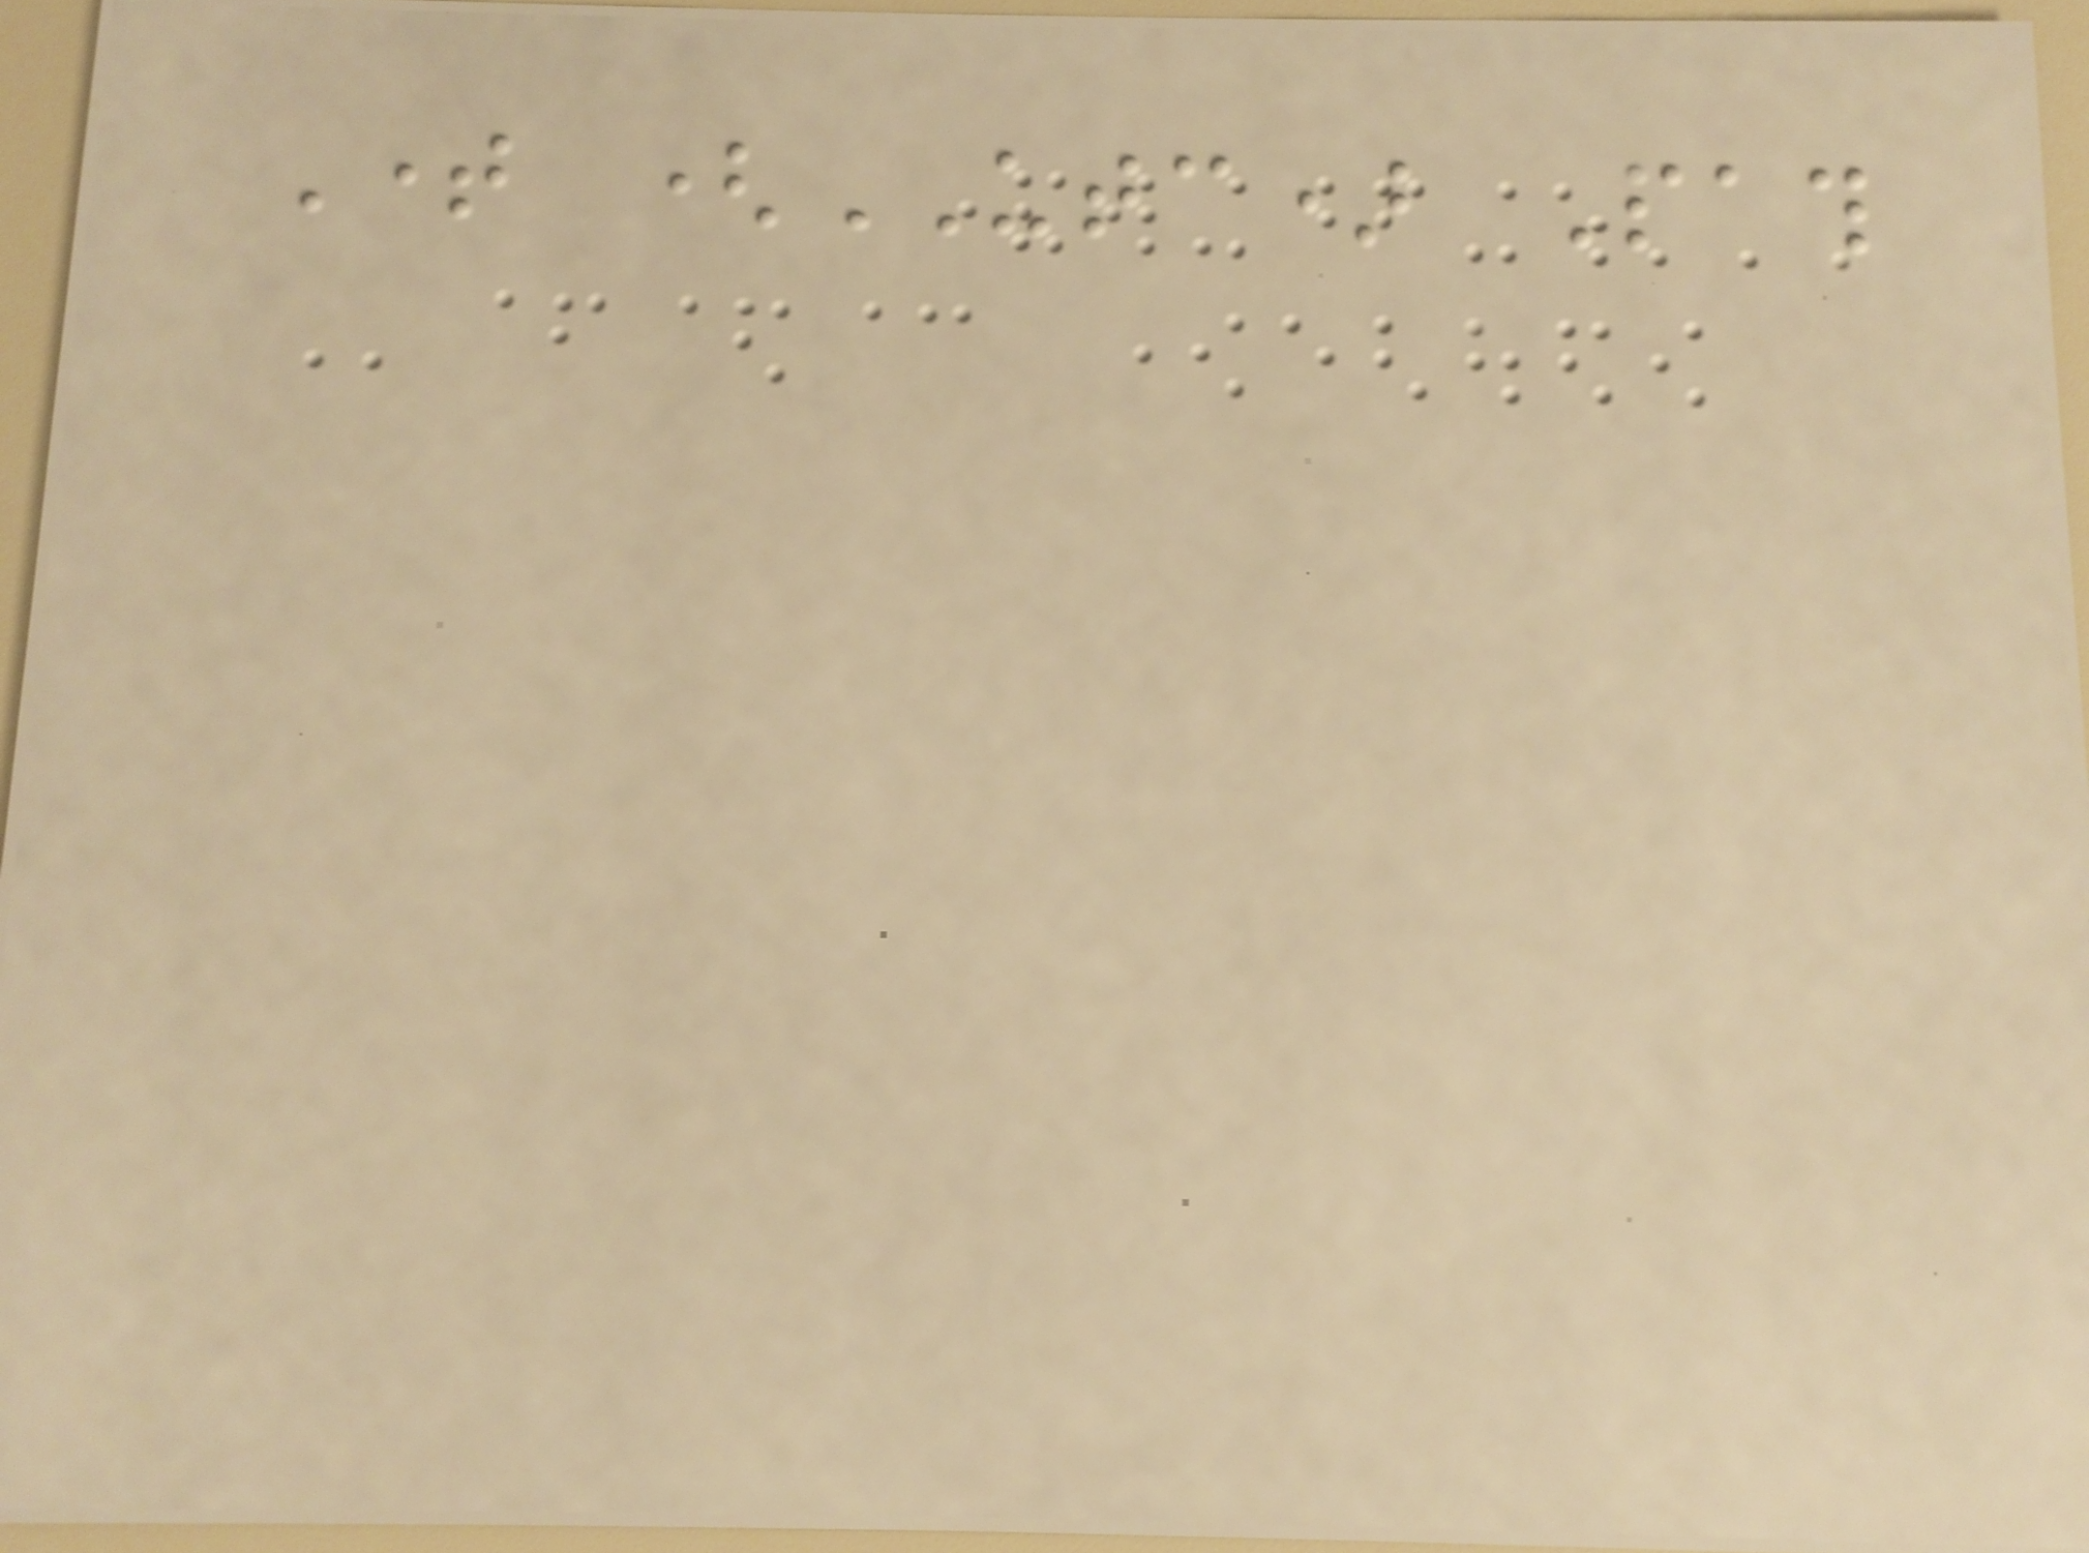Time (UTC) Path
